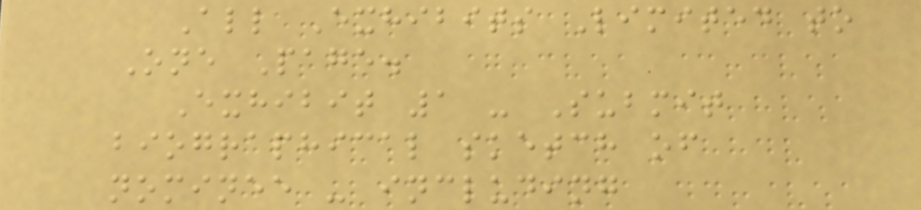All Exhibits Limited to
One Page.
Exhibit 1 - Submit
biographical sketch of
nominee - including
